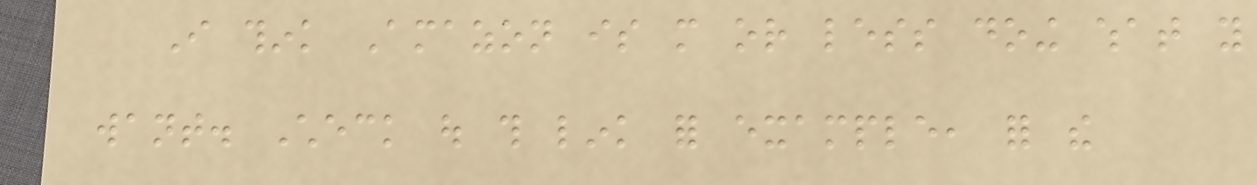I think Amazon is more or less doing what you
want. Check out this link for example, for the
